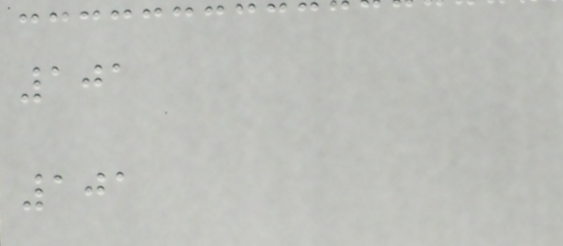101
101
